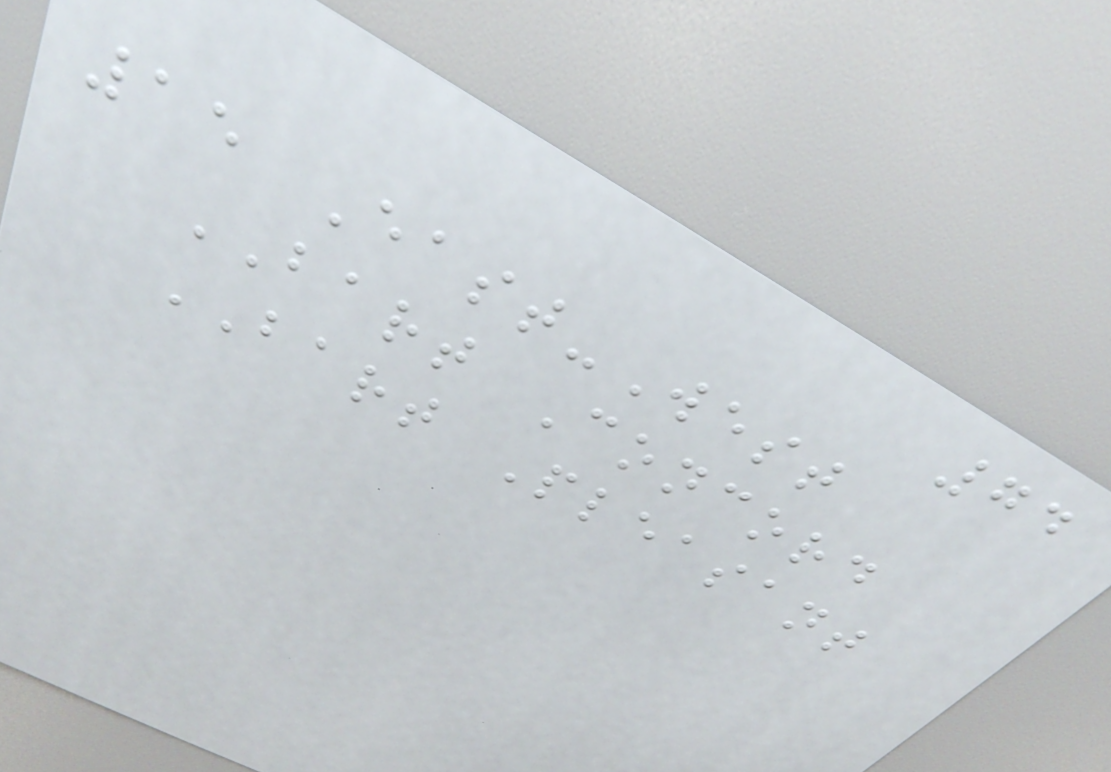74
15 East-West
BART Concord
BART Pleasant
